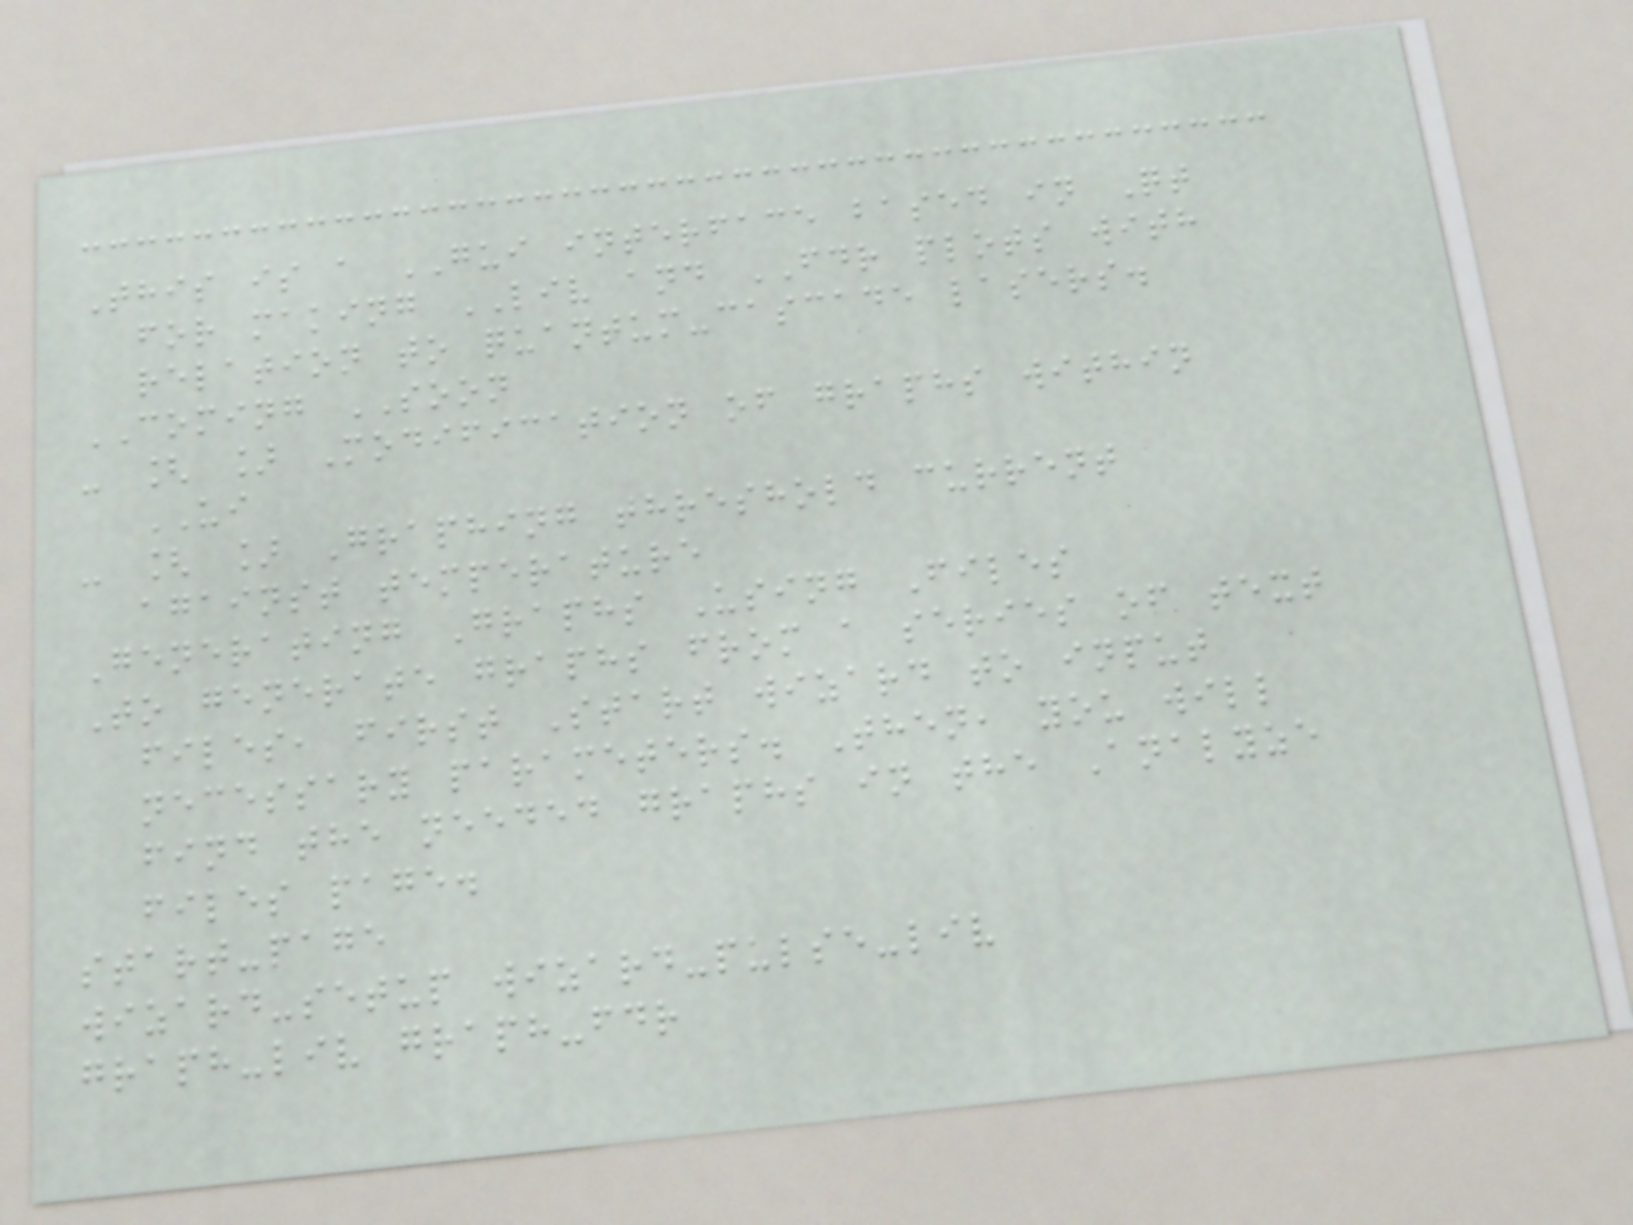This is a GUI interface based in Qt
for making LIV and FDR plots with
relation to quantum-cascade lasers.
COMING SOON
- [ ] Modification of graphs within
UI
- [ ] Graphing threshold current
against temperature
Generating Graphs Using Files
To generate graphs from a series of text
files, first Start wizard to input
necessary parameters. Then, you will
find the needed graphs in the Analyze
files page.
start-page
wizard-setup wizard-pulse-liv
graph-liv graph-fdr
